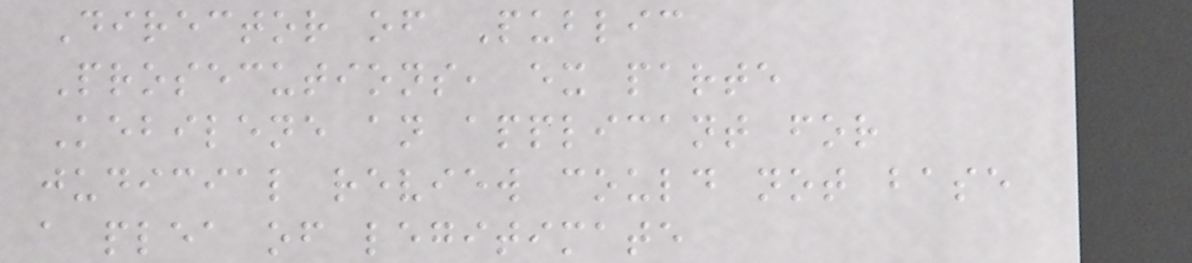Director of Public
Prosecutions, ex parte
Kebilene an applicant for
judicial review could not base
a plea of legitimate
